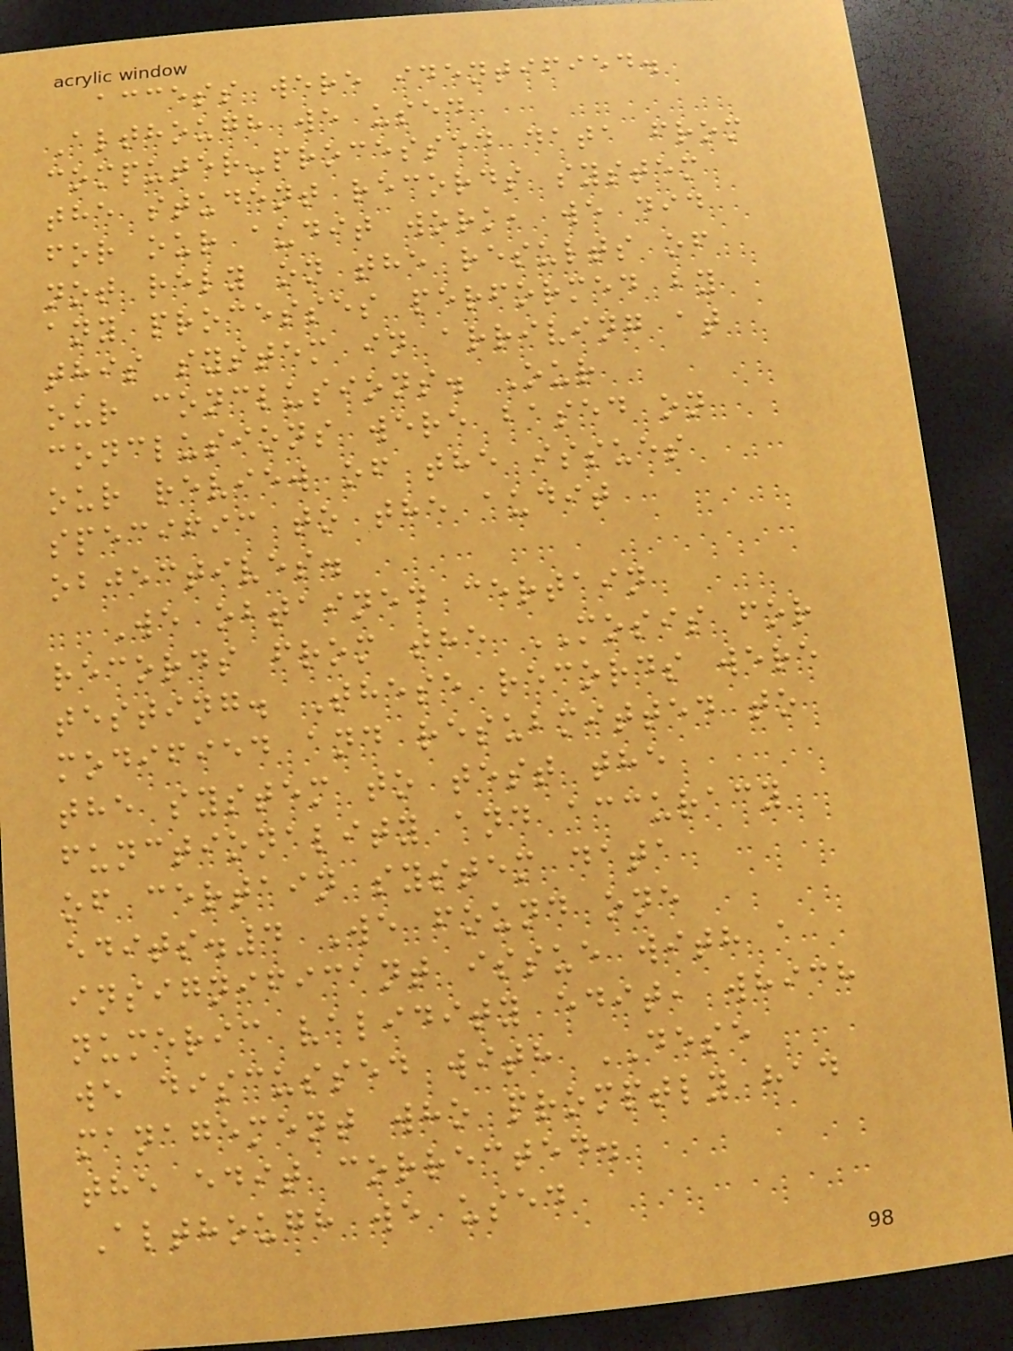access were identified.
Although we used
computer-processed data from
the student records system
for our audit work, we did
not rely on the results of
any processes performed by
this system in arriving at
our conclusions. Our
conclusions were based on
our review of the issues
specific to the audit
objectives.
We obtained certain
records from the MOSIS for
testing. These records were
modified and resubmitted to
the system to test the
functionality and accuracy
of certain system data
edits.4 We found one
insignificant issue with a
numeric validity edit, which
we discussed with DESE
management who promptly had
the edit corrected.
Although we used
